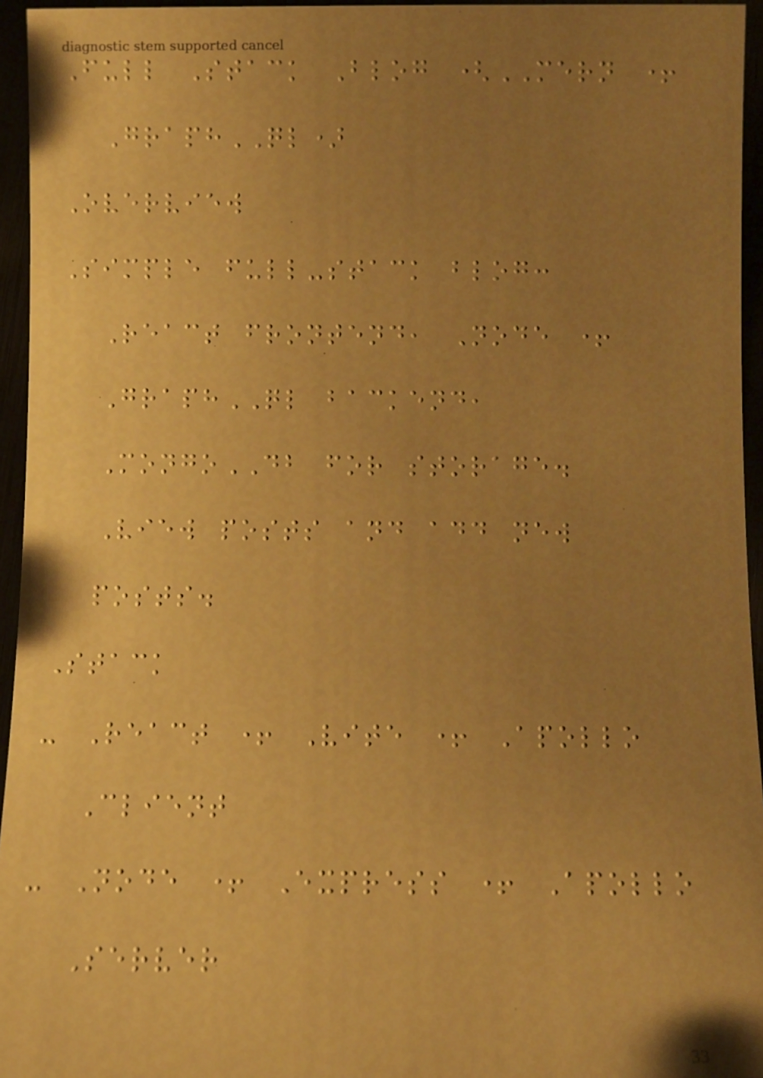Full Stack Blog (MERN +
GraphQL)
Overview
Simple full-stack blog:
React frontend, Node +
GraphQL backend,
MongoDB for storage.
View posts and add new
posts.
Stack
- React + Vite + Apollo
Client
- Node + Express + Apollo
Server
